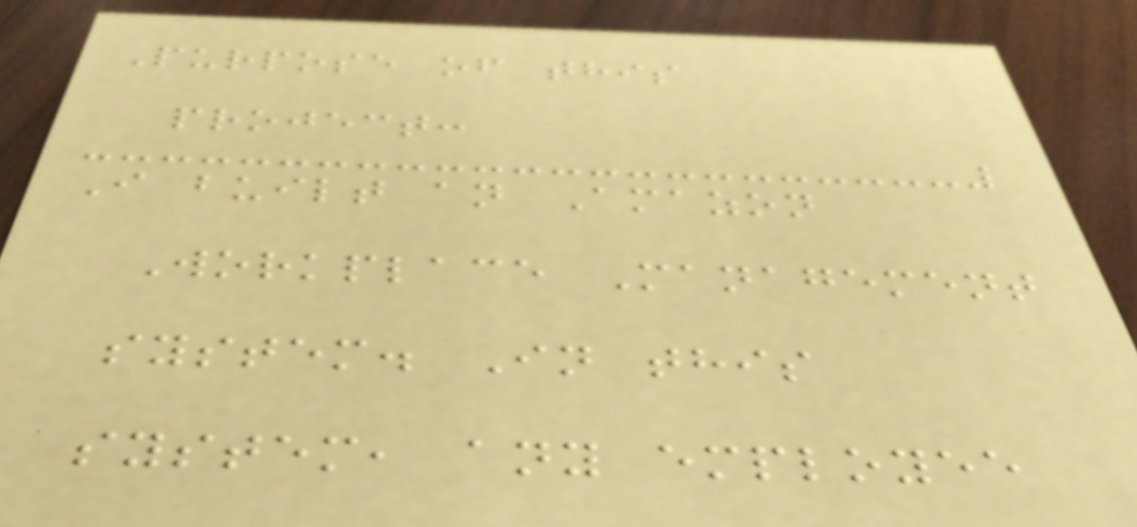Purpose of this
project:
I built an Amazon
Workplace Management
system. In this
system, any employee
